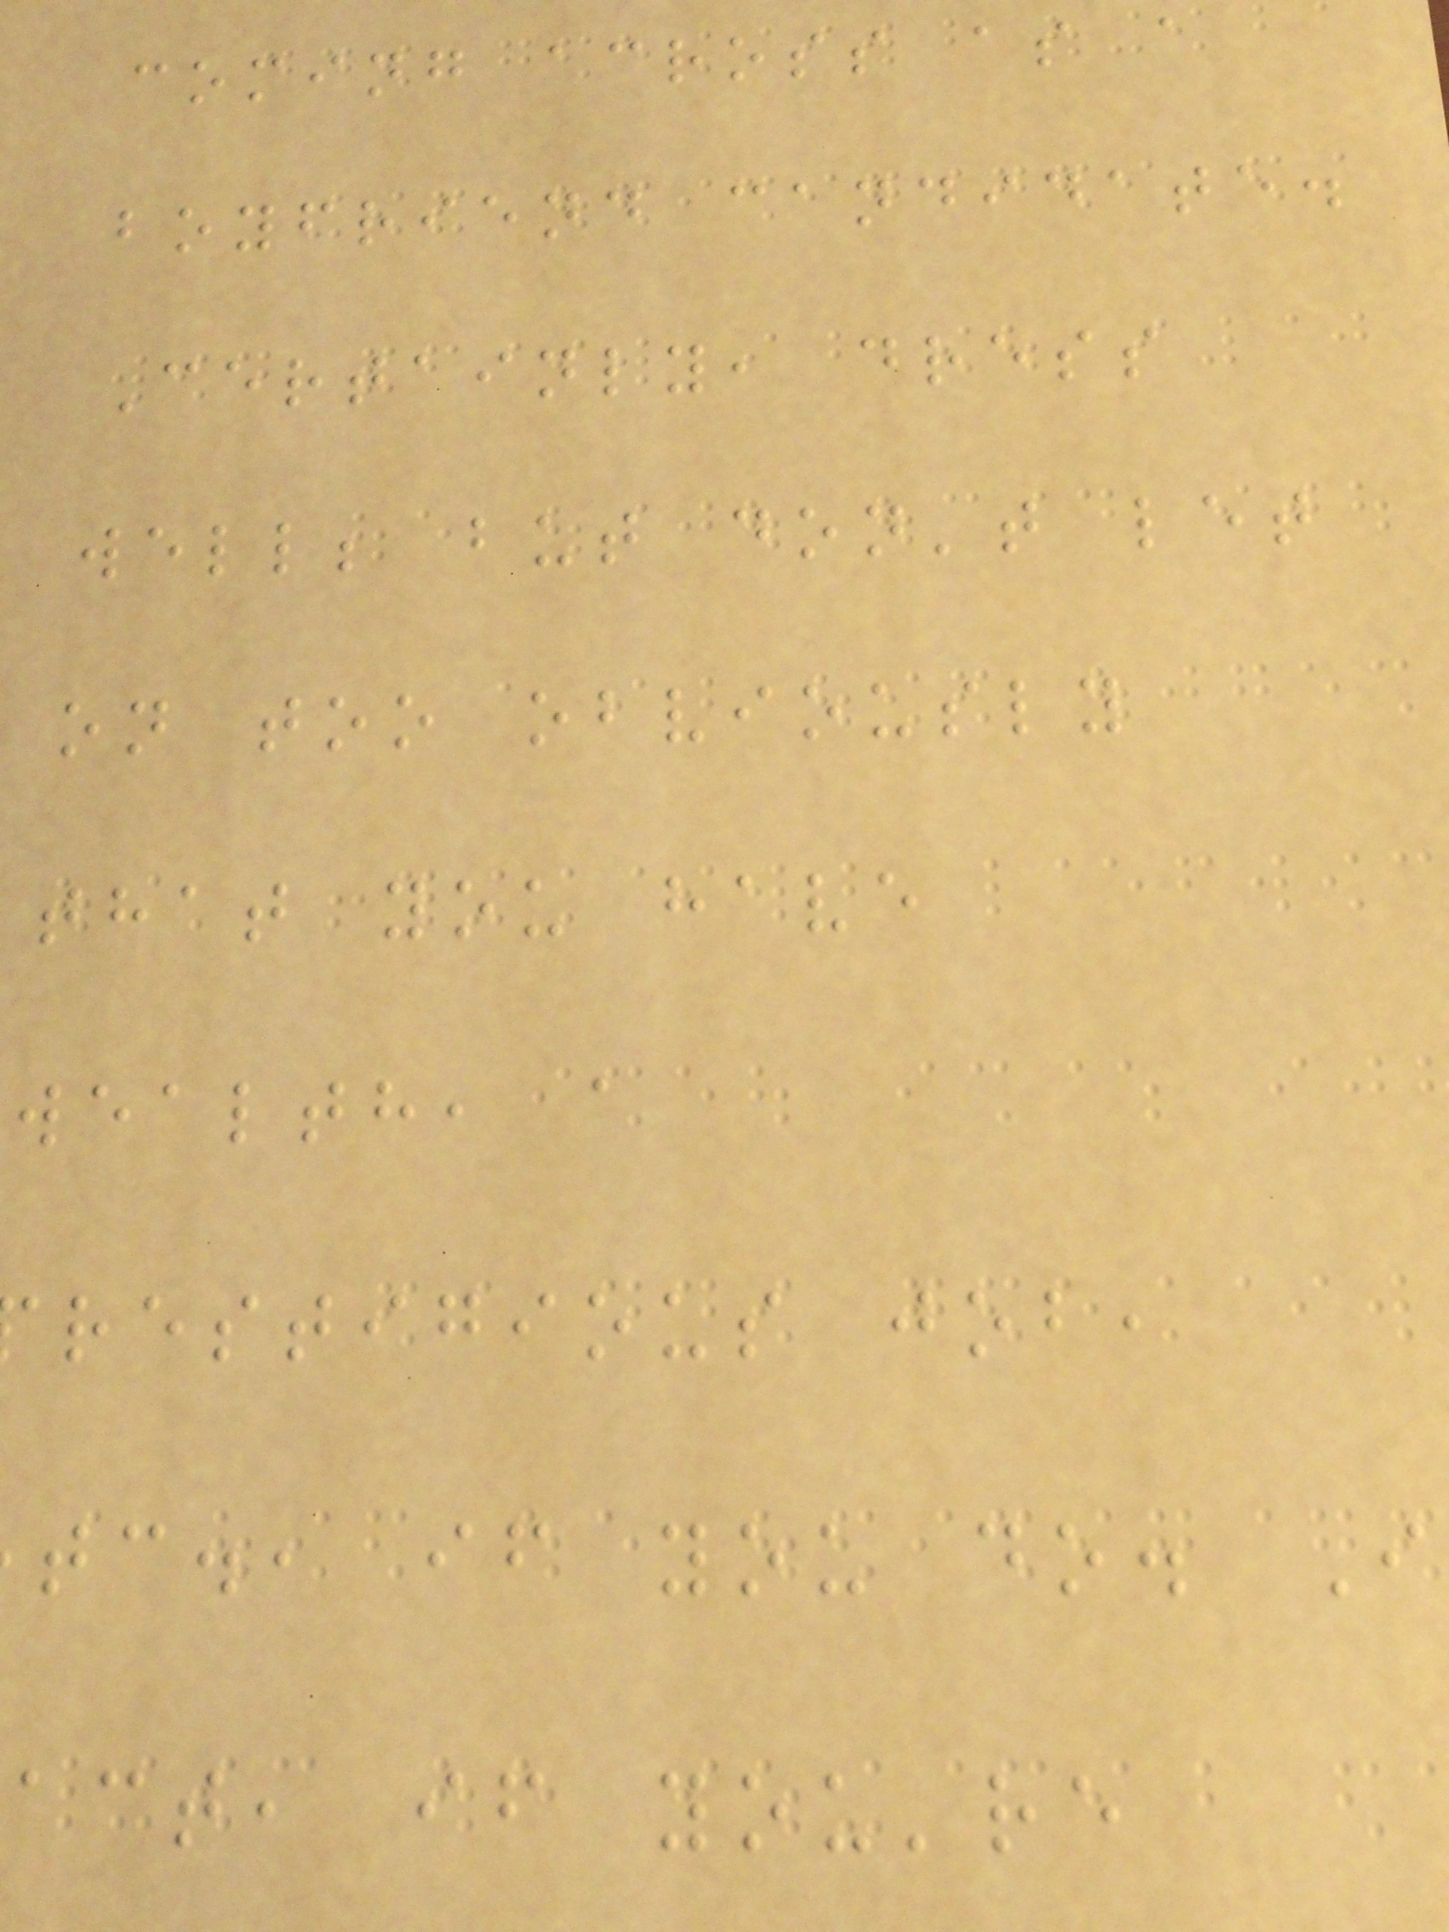coming across as a
boyfriend candidate.
Certainly, dress
well; but don't let
on too obviously
that you have
wealth, a
restigious job,
tc., if you do. I
act, if you're
